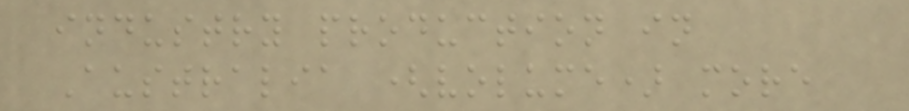industry production in
Australia (volume) more
